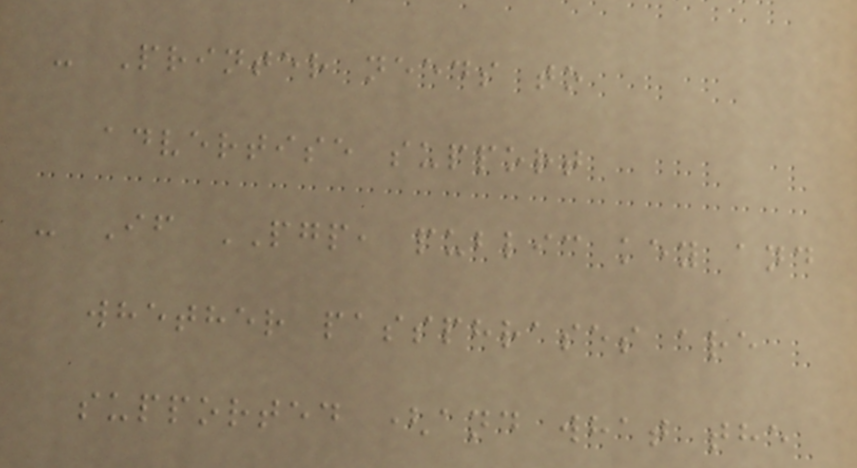- Printer needs to
advertise support
- If PGP, public key and
whether passphrases are
supported (and what the
